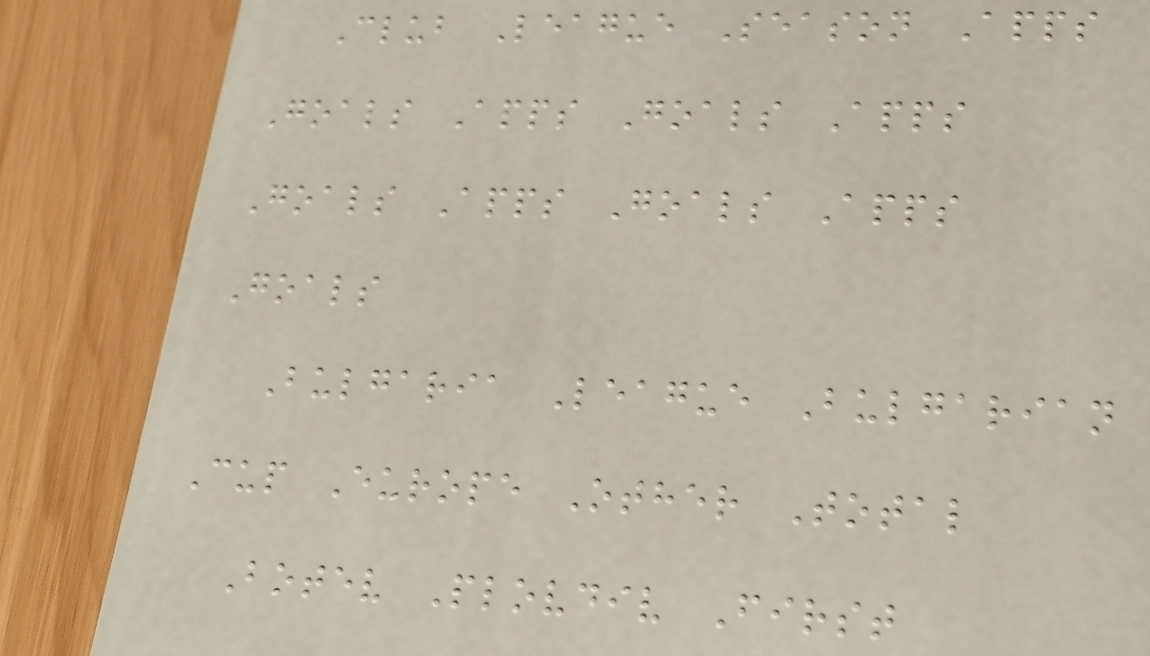Club League Season Apps
Goals Apps Goals Apps
Goals Apps Goals Apps
Goals
Bulgaria League Bulgarian
Cup Europe Other Total
Botev Plovdiv First
